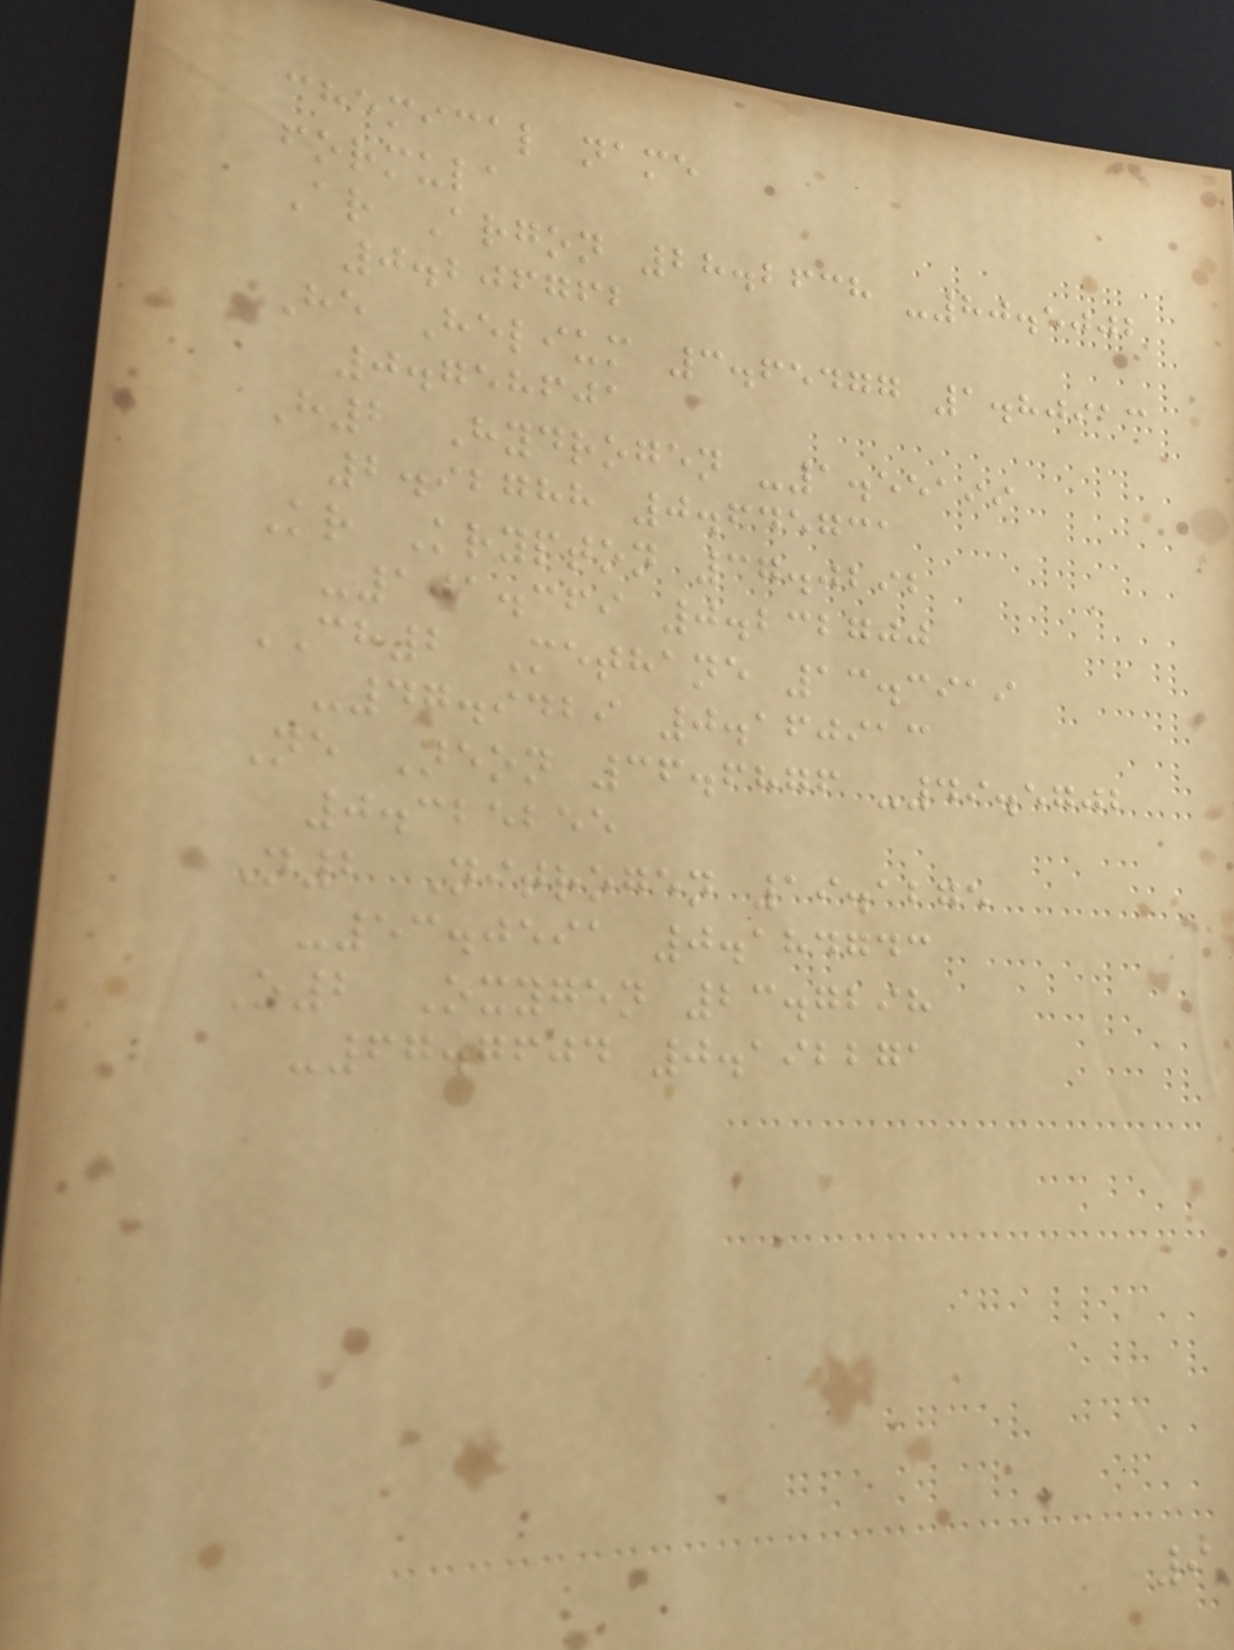chemical name
formula
Ar Argon 28.2638 -80.5002
0.206762
He Helium 3.65477 1.80913
0.758601
H2 Hydrogen -1.55199
2.92788 0.645731
Kr Krypton 37.0292
-101.369 0.232700
CH2 Methane 13.3919
-47.9429 0.160913
Ne Neon 36.6876 -49.5702
0.325255
N2 Nitrogen 19.1275
-53.0591 0.184743
O2 Oxygen 23.7298
-67.7604 0.192271
9
